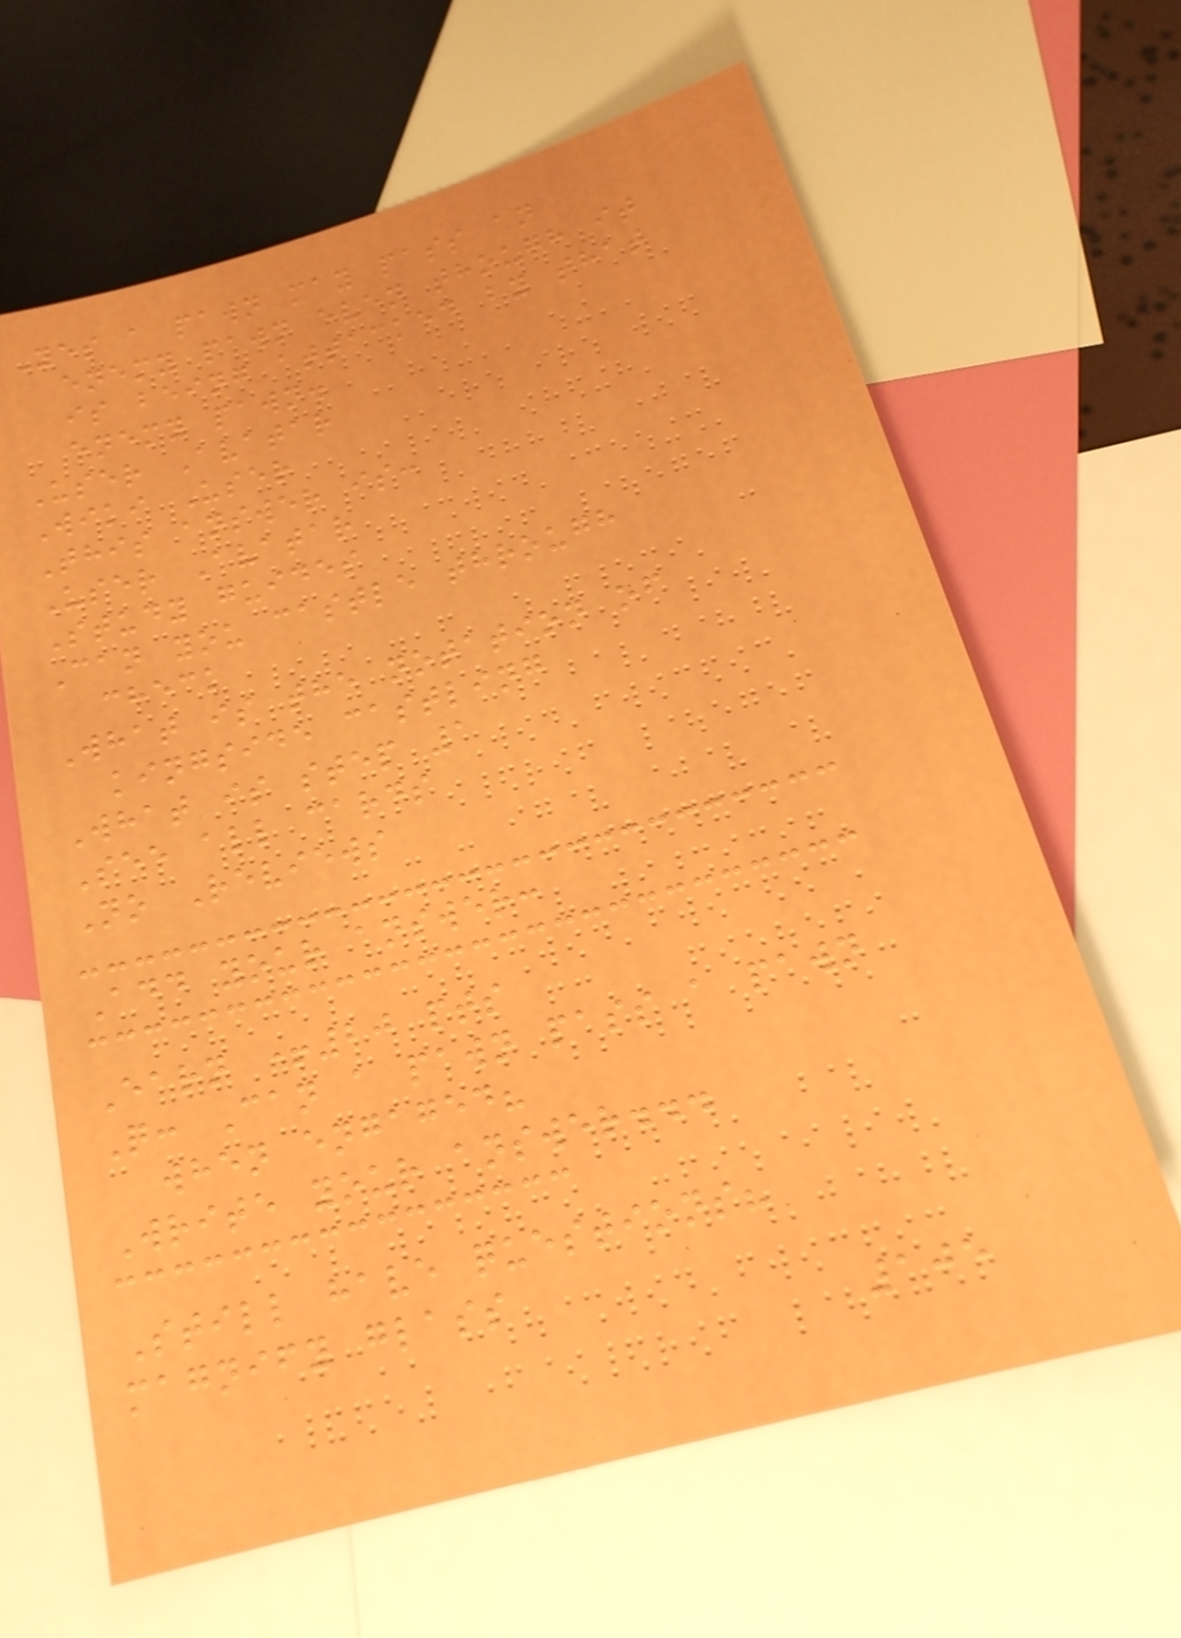Yes a pawn may pass an
enemy pawn even though it
is being attacked by that
enemy pawn.
User Avatar
Wiki User
This answer is:
User Avatar
Study guides
Can you castle through
check
What is the notation of
kingside castling
What is step 1
See all cards
No Reviews
Add your answer:
Earn +20 pts
Q: Can a pawn pass a pawn
when engaged?
Write your answer...
Still have questions?
magnify glass
105
